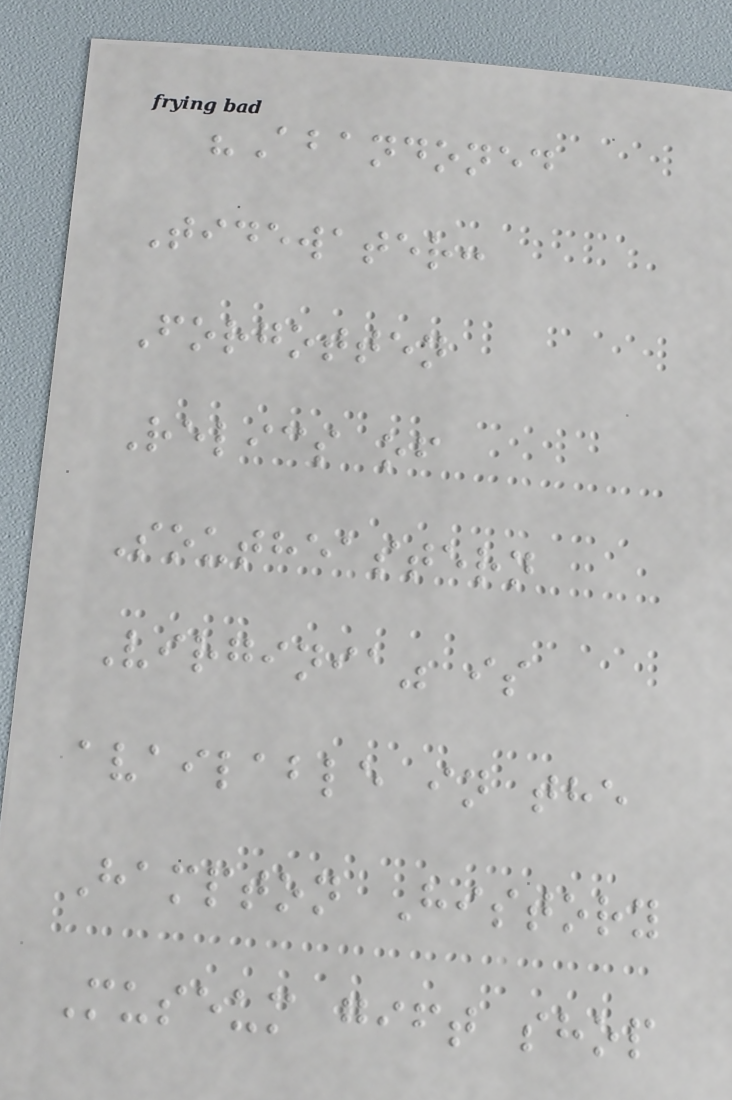"Abandoned
Tidewater:
Forgotten
Relics of
Southeastern
Virginia" is
available in the
Hampton History
Museum gift shop
